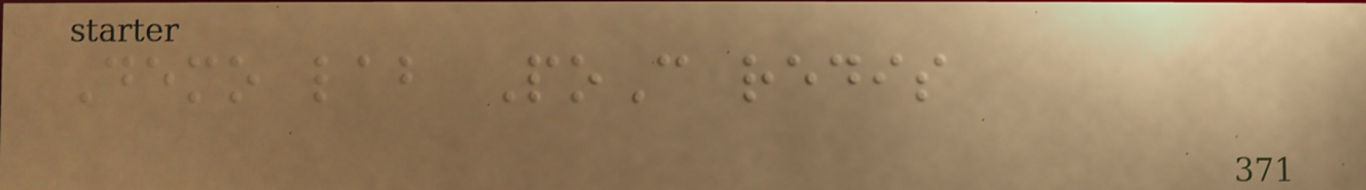Demo lab PoC redis
